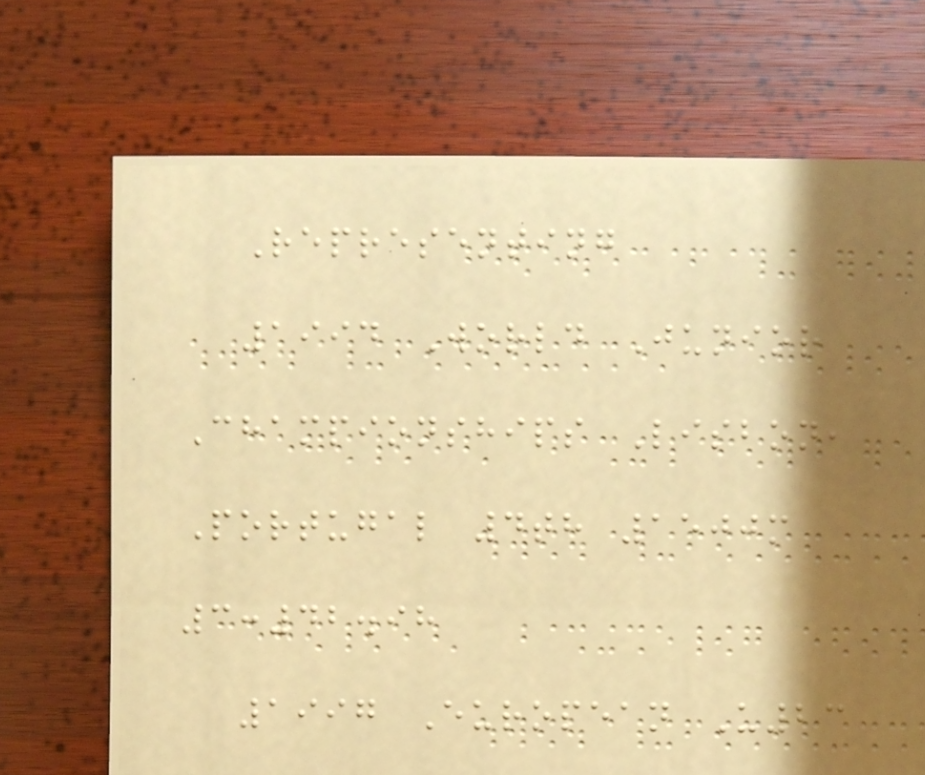Representing
1994 World Junior
Championships Lisbon,
Portugal 4th 1500m
3:42.98
1997 European U23
